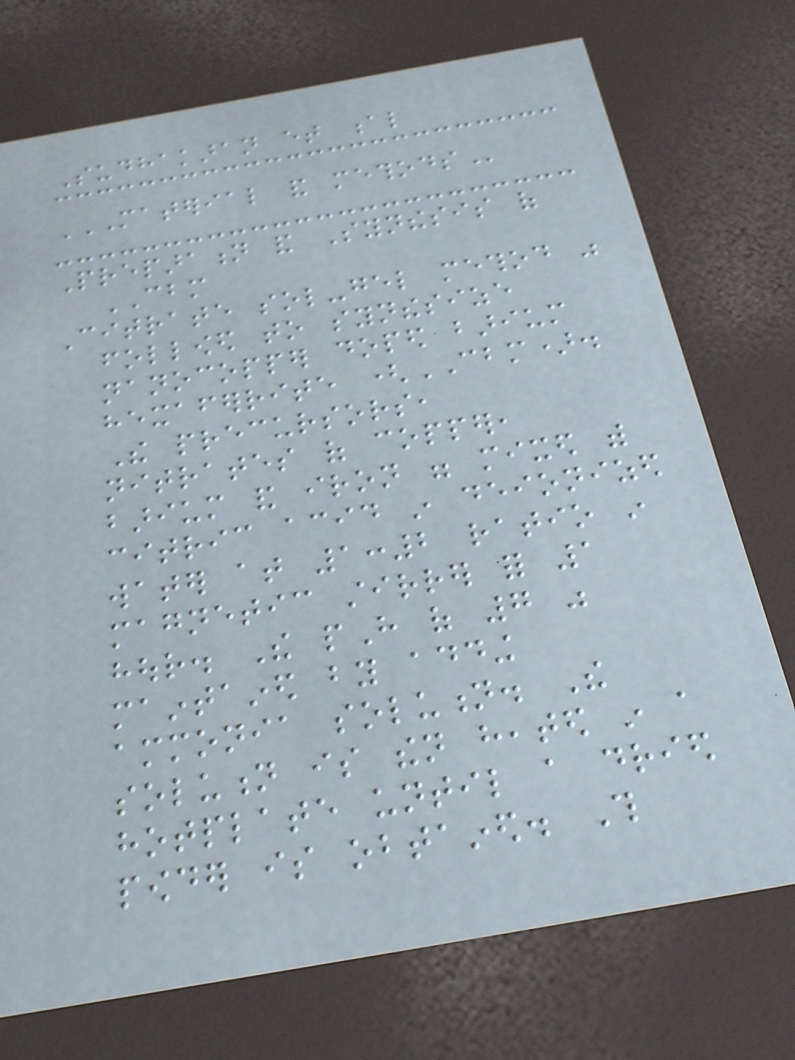Sudhakaran et al
MATERIAL AND METHODS
Preparation and Synthesis of
CBM
Citrate sol-gel method was
followed to synthesize
nanocopper doped barium
hexaferrite (CBM).
The precursors,
nitrates of copper,
barium and iron were mixed with
citric acid in deionized
water at 1:2 ratio in
magnetic stirrer for 1
hour. The pH of 7 was
maintained by adding
ammonia solution. The
solution is then heated in a
hotplate until a dried
powder is obtained. This
